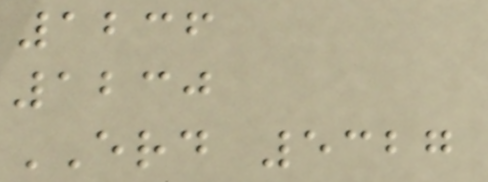1236
1230
ERD 5327
